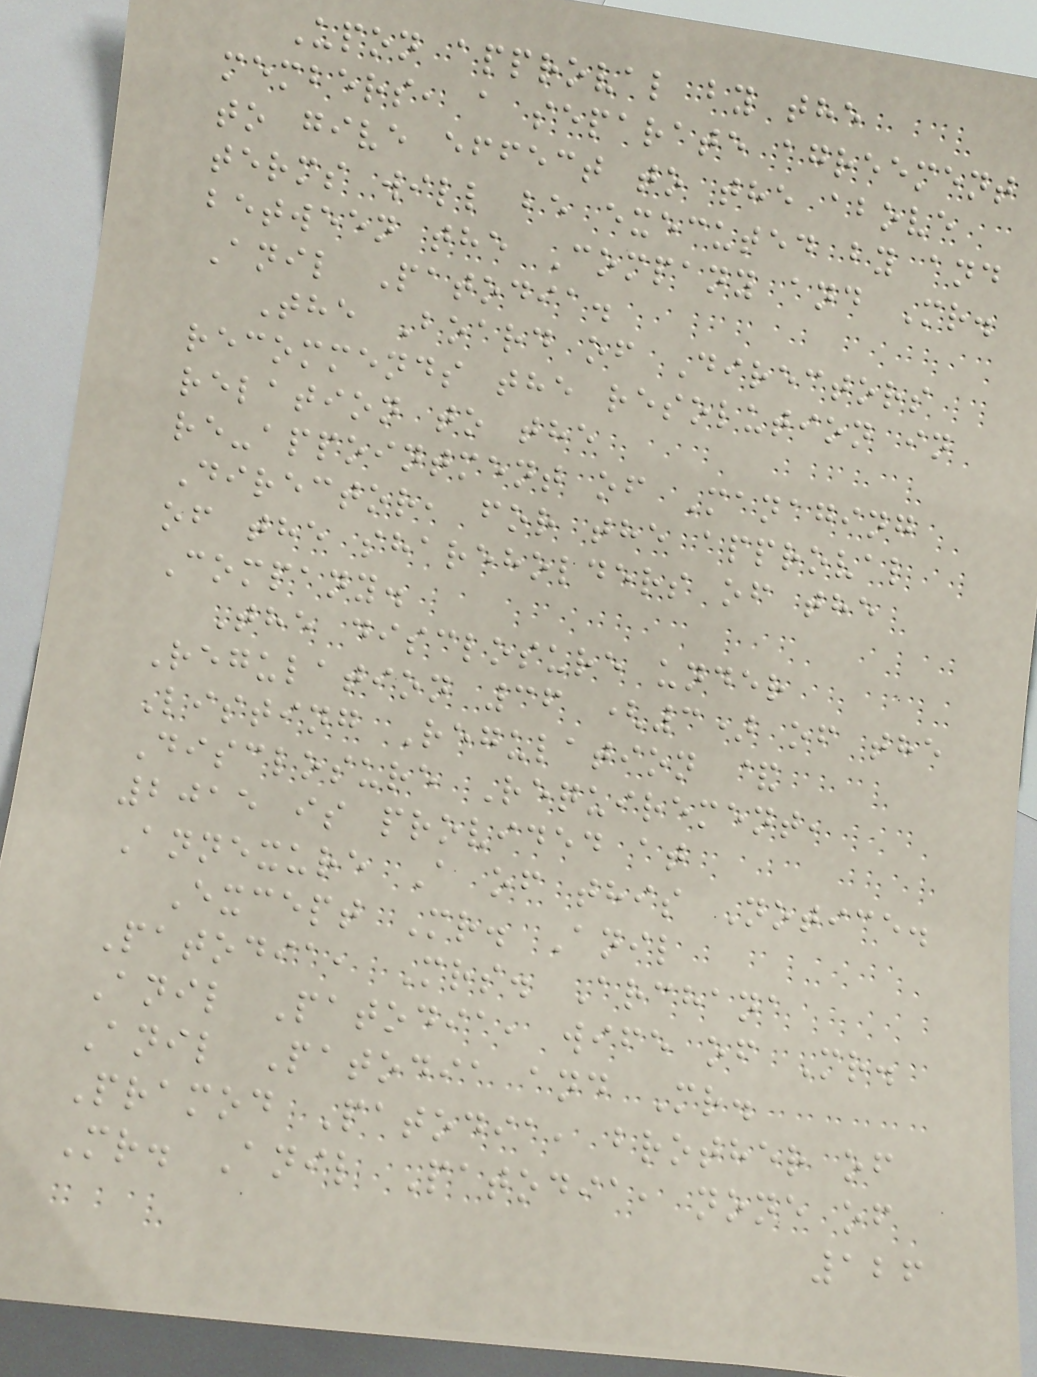Upon approval by the
members, a separate agreement
to give effect to the above
terms will be executed by and
between the Company and Mr.
Anil Patodia.
The Board of Directors
recommends the resolution in
relation to the
re-appointment of Managing
Director, for the approval
of the shareholders of the
Company.
The disclosure under
Regulation 36 (3) of the
Listing Regulation &
Disclosure Requirement,
2015 is provided at
Annexure A of this Notice.
Except Mr. Anil
Patodia, Mrs. Archana
Anil Patodia, wife of Mr.
Anil Patodia and Mr.
Pramod Patodia, brother of
Mr. Anil Patodia, none of
126
